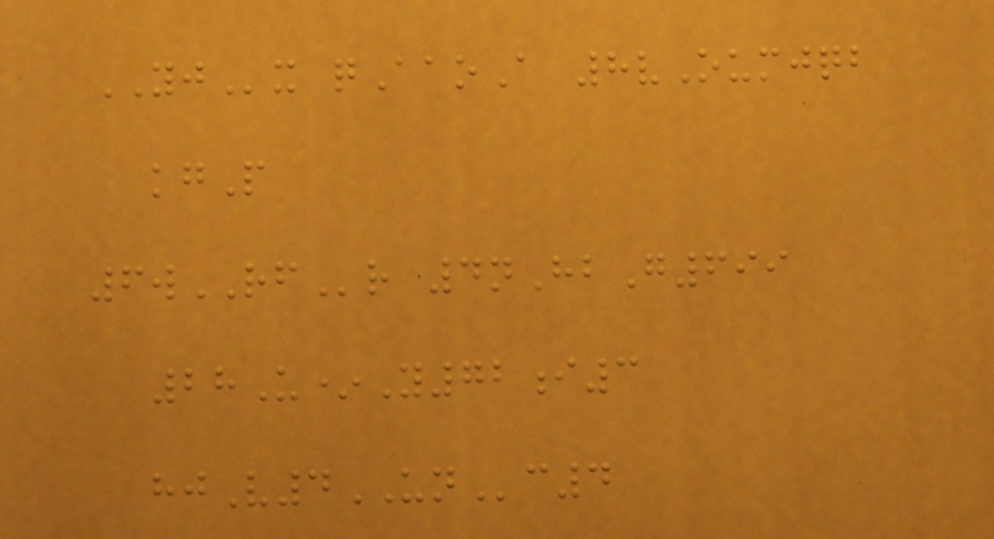YJx qAaoA 8vOumjqb
kgP
6wRFr 4nHbG699
28U*Y72i3
hjV4UNc4
